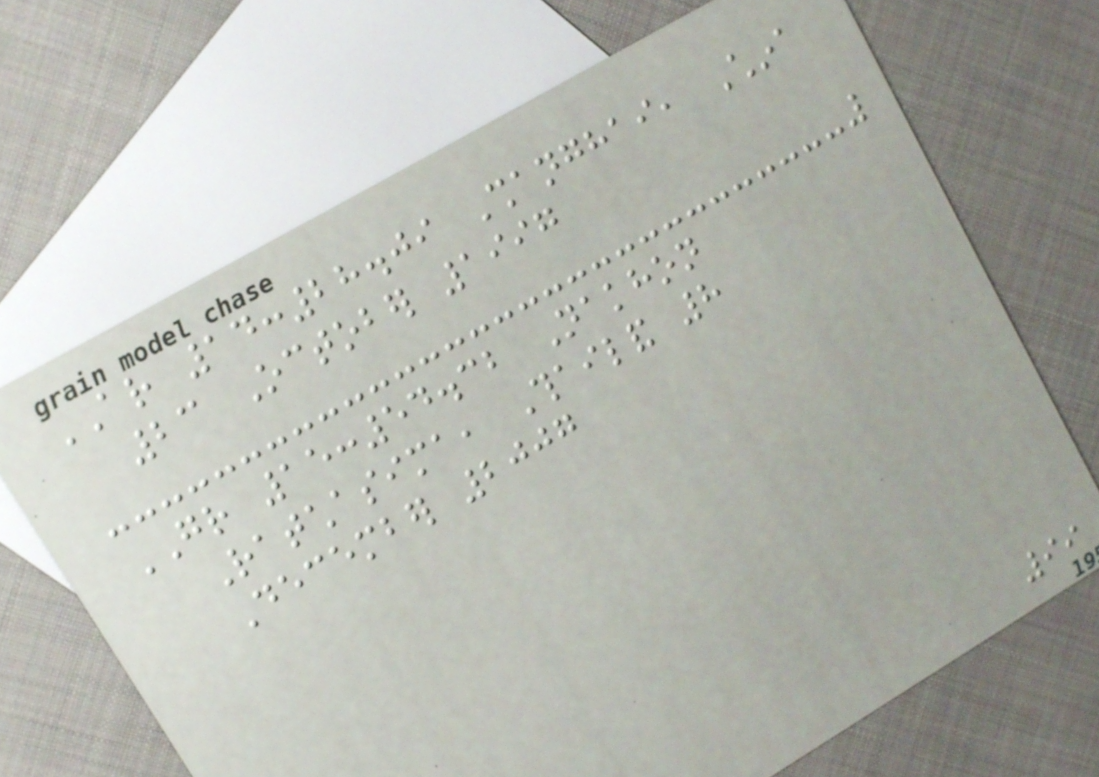AR 14:28.09 Shanghai, China
23 October 1997
GR 15:54.32 Nakhon
Ratchasima, Thailand 8
December 2007
99
